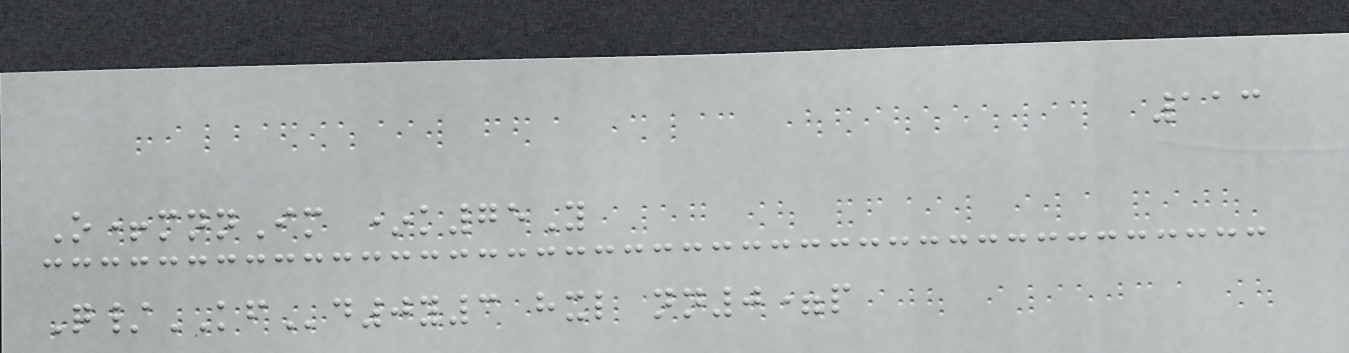113
O+mnnIm *k75Y
Q/KFd0y3 hxl nn0=p
